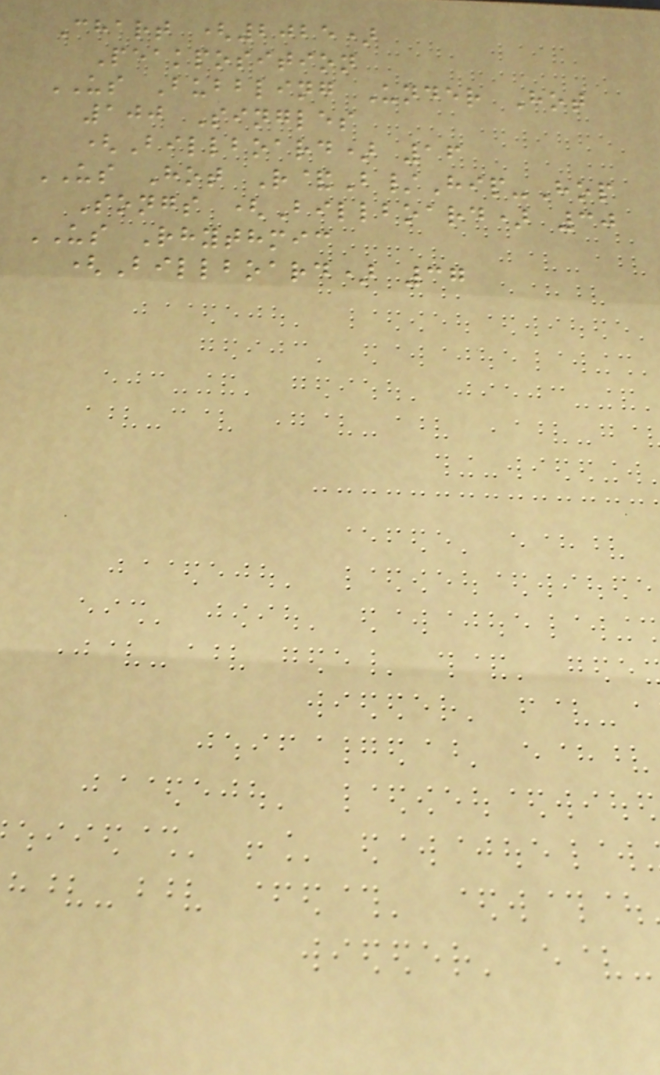Chart (2025)
Peakposition
US Bubbling Under Hot
100 Singles
(Billboard) 16
US Hot R&B/Hip-Hop
Songs (Billboard) 30
US Rhythmic
(Billboard) 37
